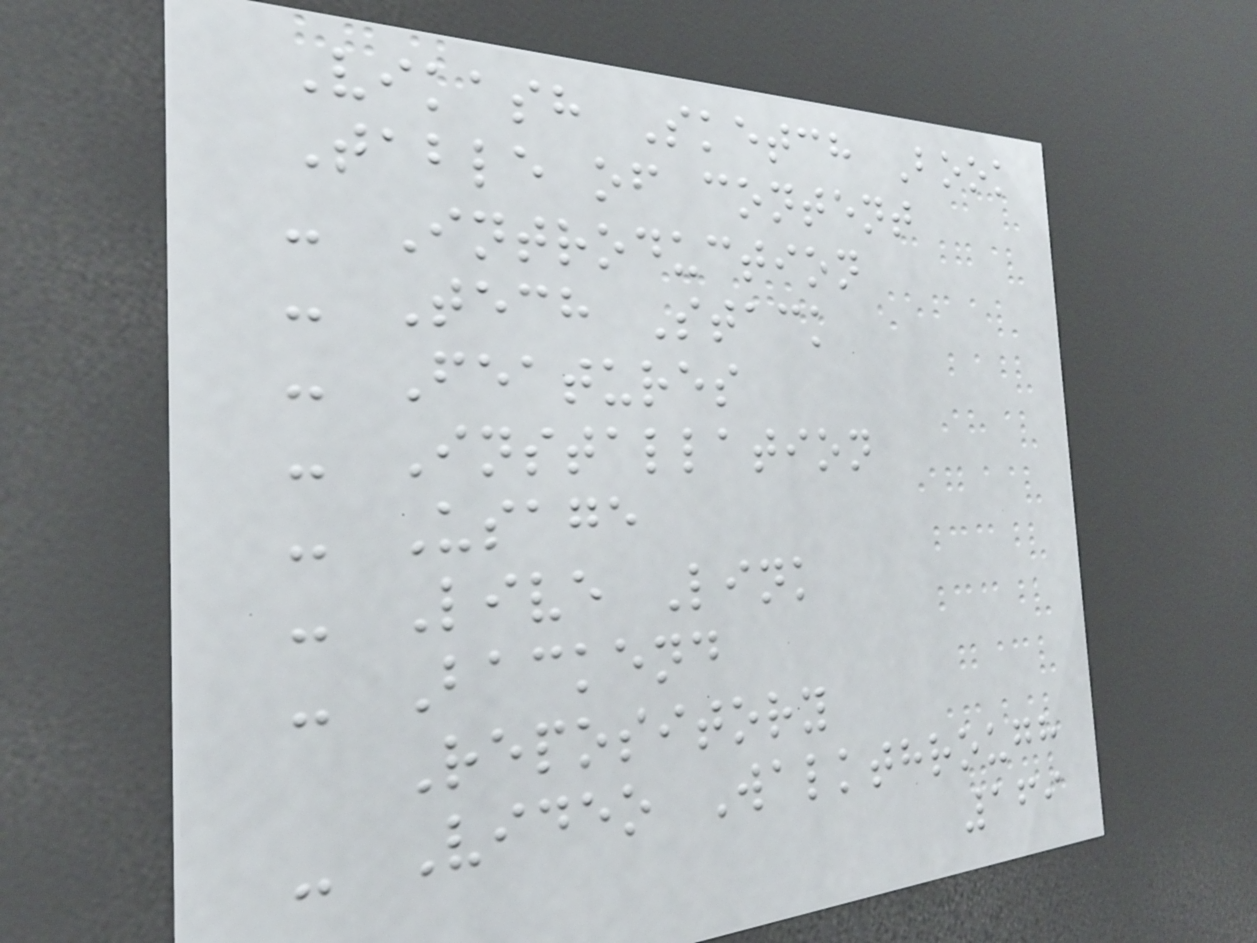Vikash Sketch Book
Table of content
- Introduction
- Tech Stack
- Features
- Installation
- Usage
- Live Link
- Backend
Repository
- Video Walkthrough
169
